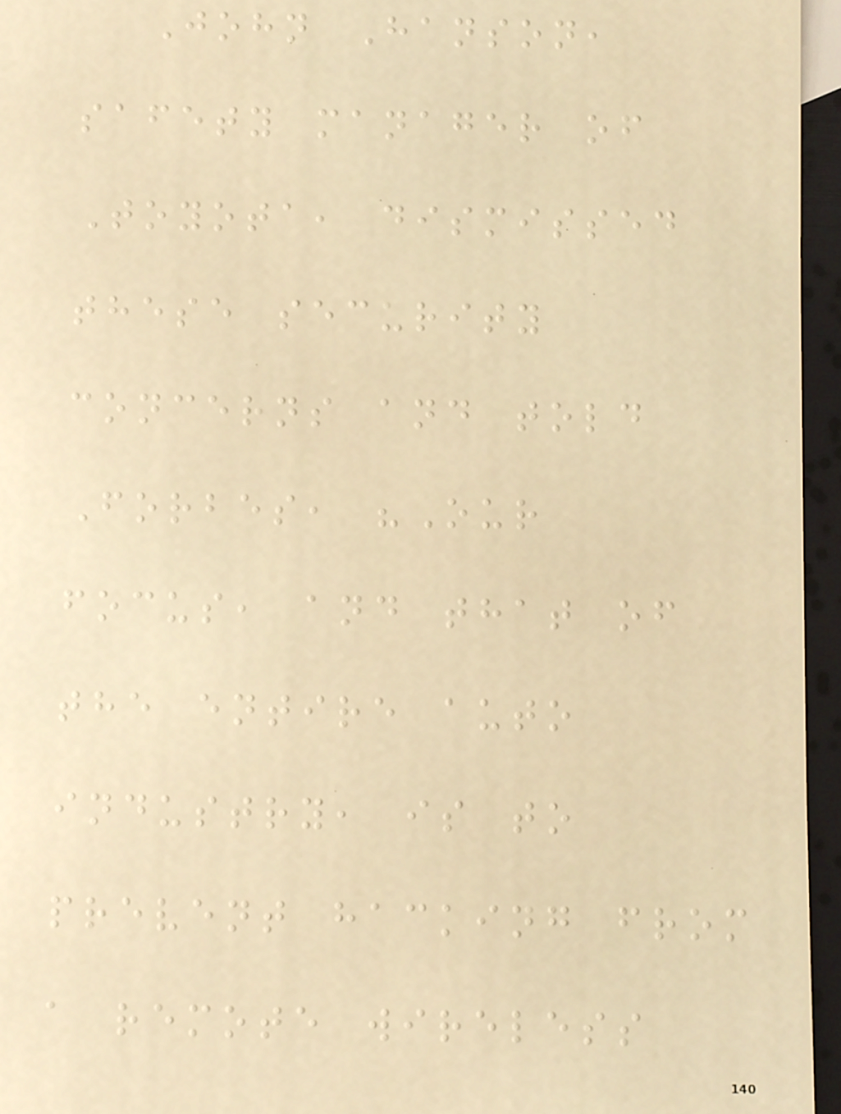John Hanson,
safety manager of
Toyota, dismissed
these security
concerns and told
Forbes, "Our
focus, and that of
the entire auto
industry, is to
prevent hacking from
a remote wireless
